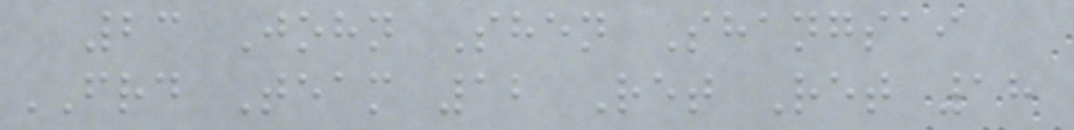23 John Shen Shangsai
FRD Team 12 Ret Ret 18
